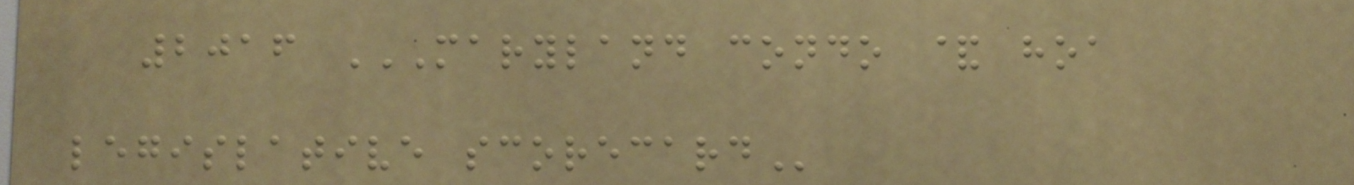2016 MARYLAND CONDO & HOA
LEGISLATIVE SCORECARD
